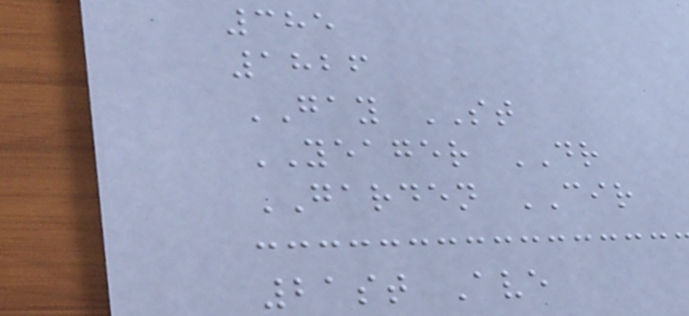385
1826
GAY ST
YEAGER DR
GARDEN CIR
21st Ave
